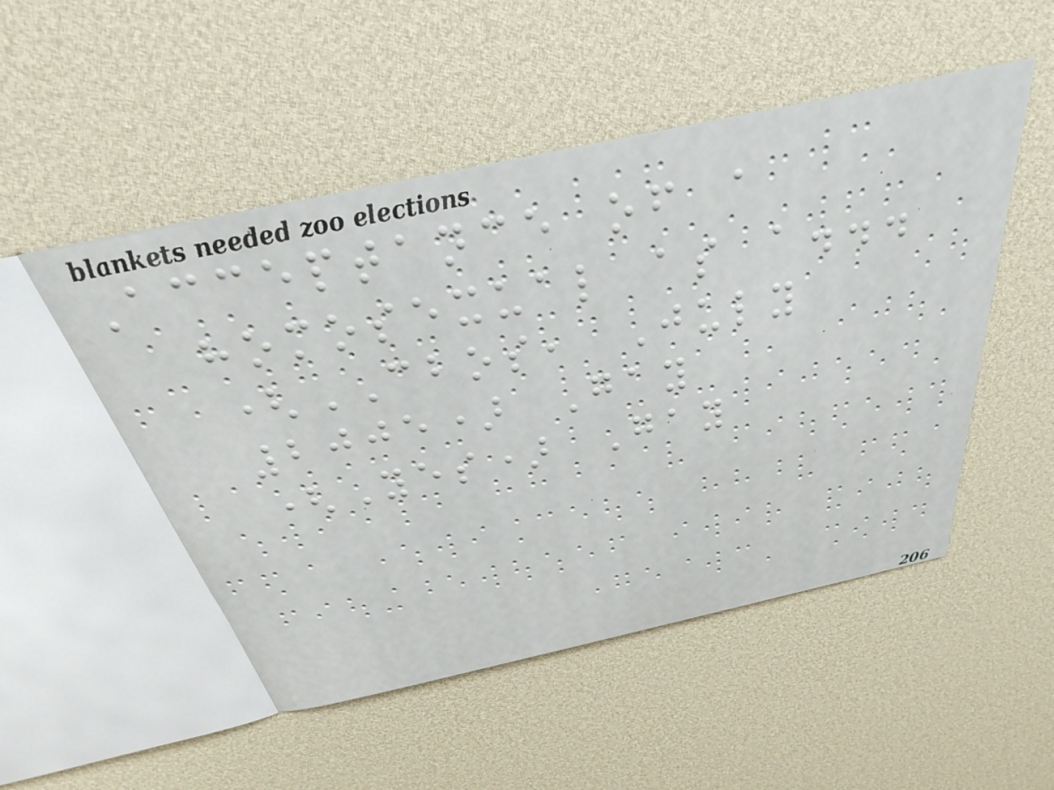Acceptance of a
homosexual as a...
(CBOS, July
2005) Gay
(Yes) Gay
